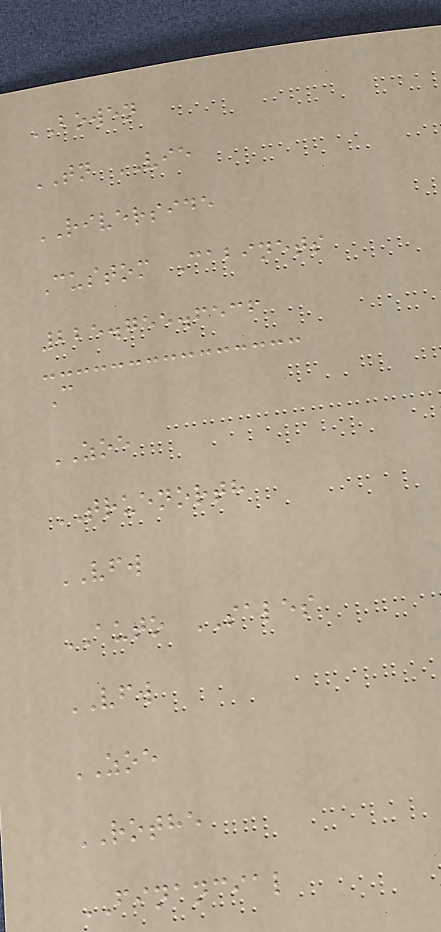BOWEN
TN VIE
RIVERSIDE
Custom Cabinets
225.755.6536
C
ZOE
TRUENORTH
VFW
AUTO SALES
VFW
ZOE
ROTHE
FINANCIAL
